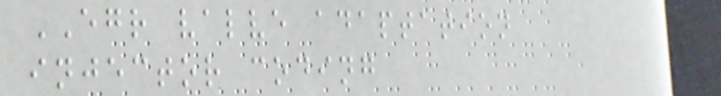EGR valve adaptation
injector coding
